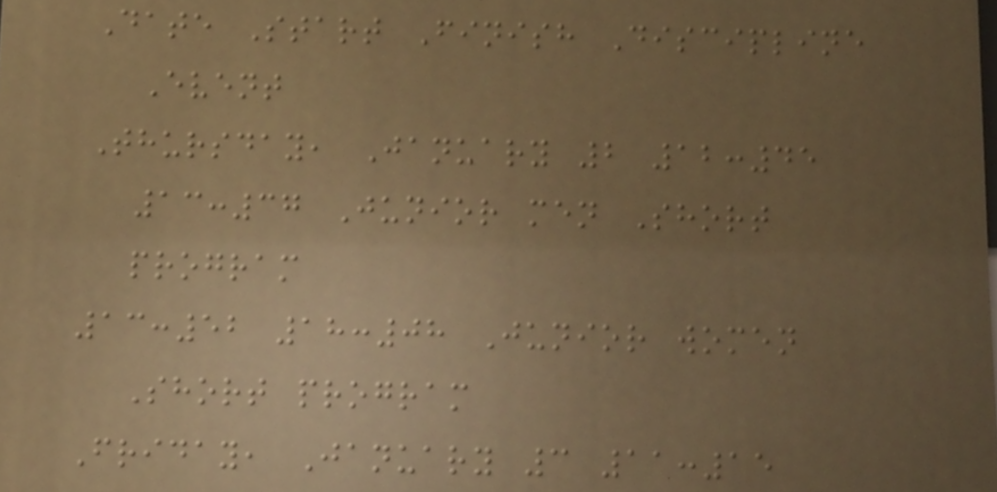Date Start Finish Discipline
Event
Thursday, January 2 12:45
13:37 Junior men Short
program
13:52 18:08 Junior women
Short program
Friday, January 3 11:15
